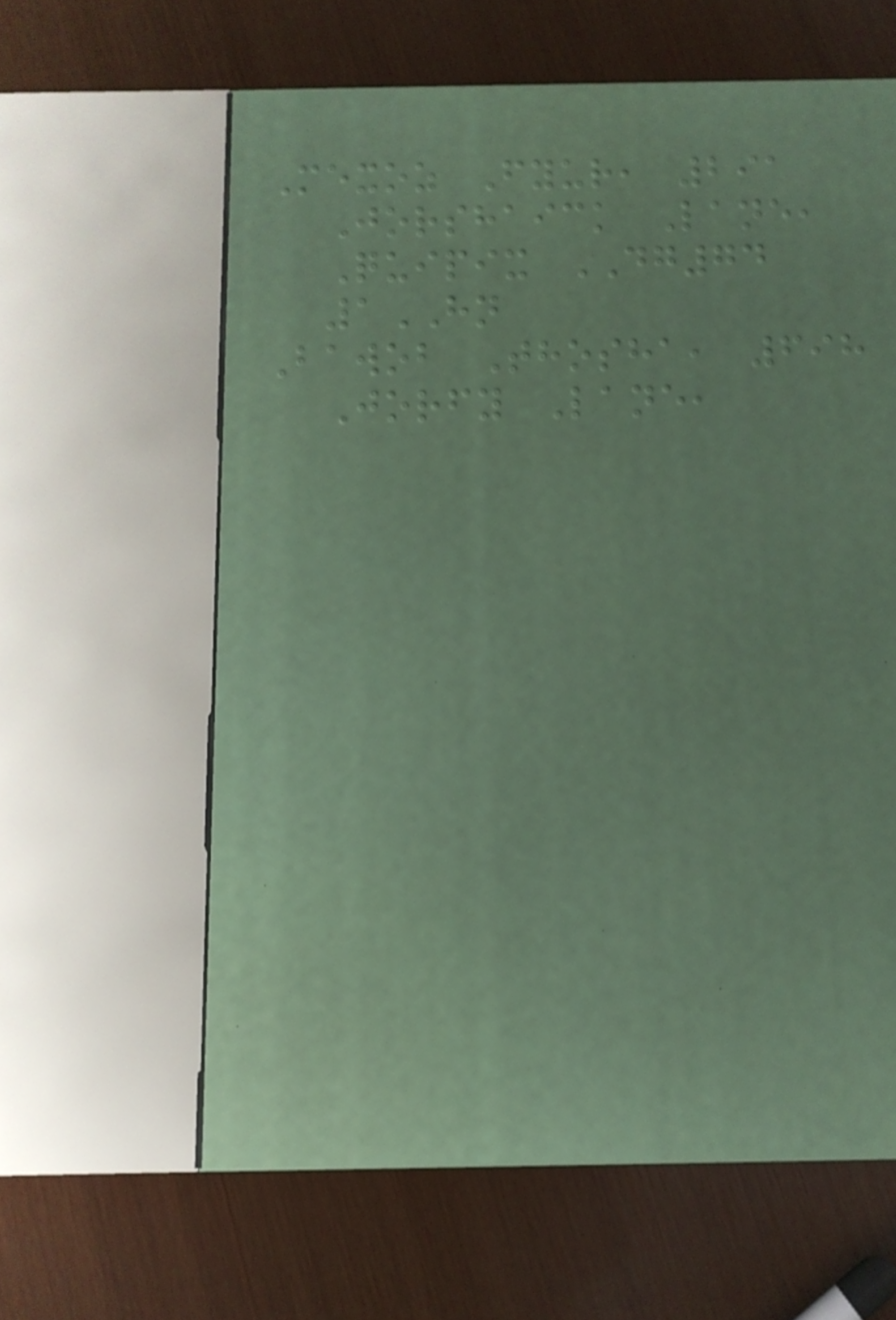Mexoz Fyur, 291
Jorshaick Lane,
Quipix DG74
1HN
Bawob Thosha, 698
Jorfy Lane,
